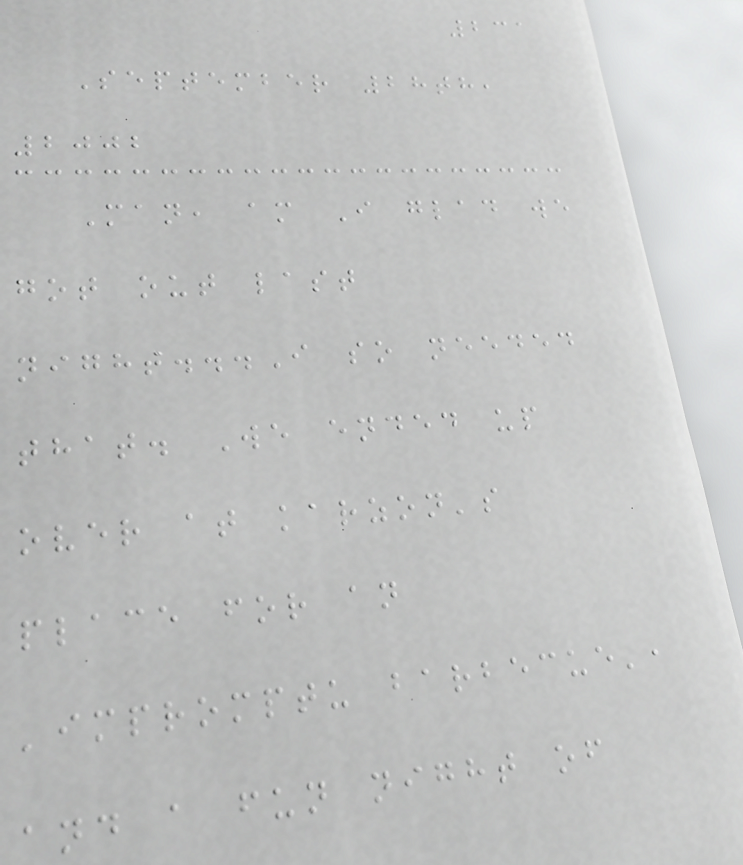231
September 28th,
2002
Man, am I glad we
got out last
night...I so needed
that. We ended up
over at karzon's
place for an
'impromptu barbecue',
and a fun night of
